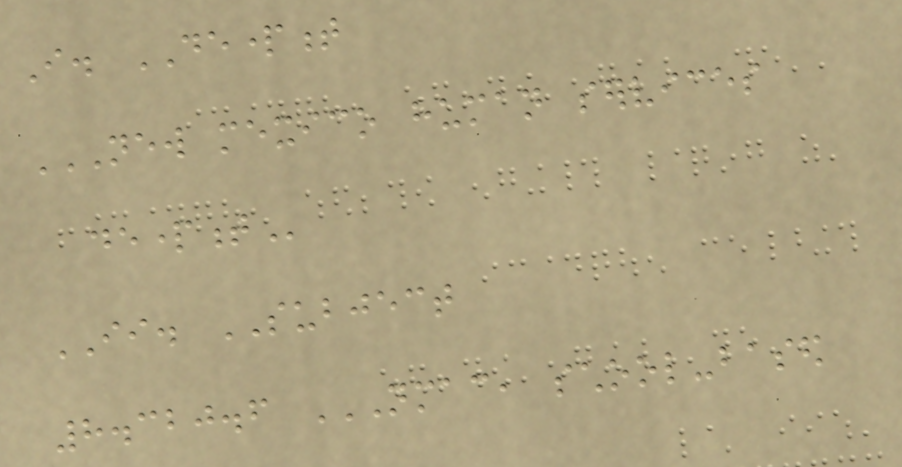I. DEPARTMENT
NEW MEXICO HUMAN SERVICES
DEPARTMENT
II. SUBJECT
8.320.6 NMAC, SCHOOL-BASED
